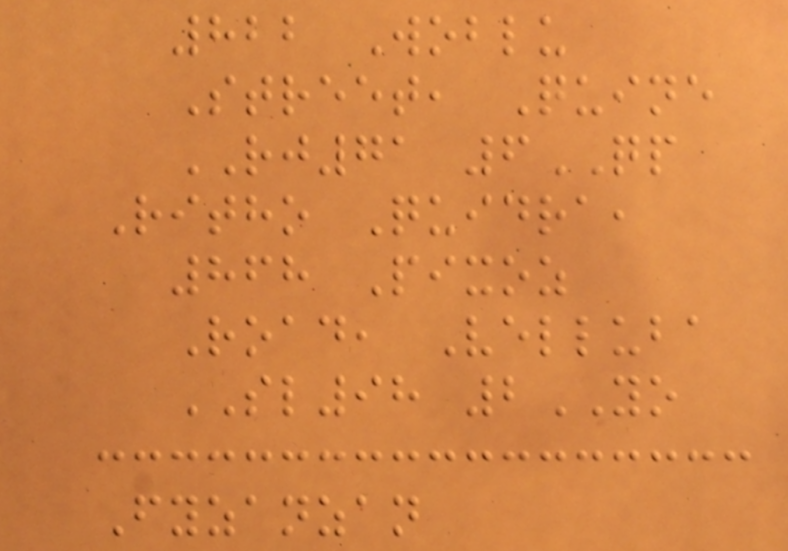822 Woblu
Street, Quine
RJ71 6QP
Ritho Quidra,
868 Pixoz
Road, Velluba
SL98 2YO
Fyzanzan
